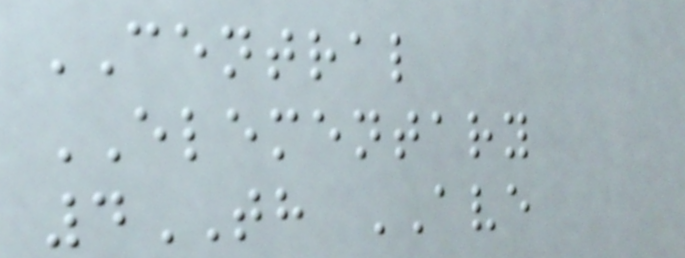CENTRAL
ELEMENTARY
4TH AVE
